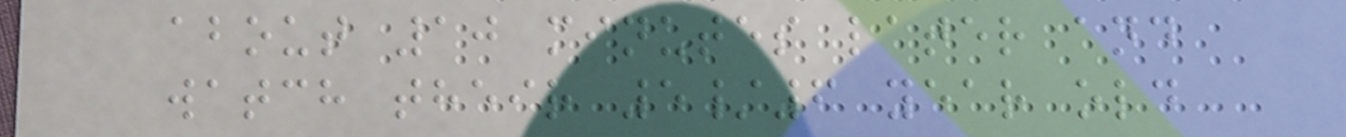about 10 minutes later and
watch their 5/6 year old
